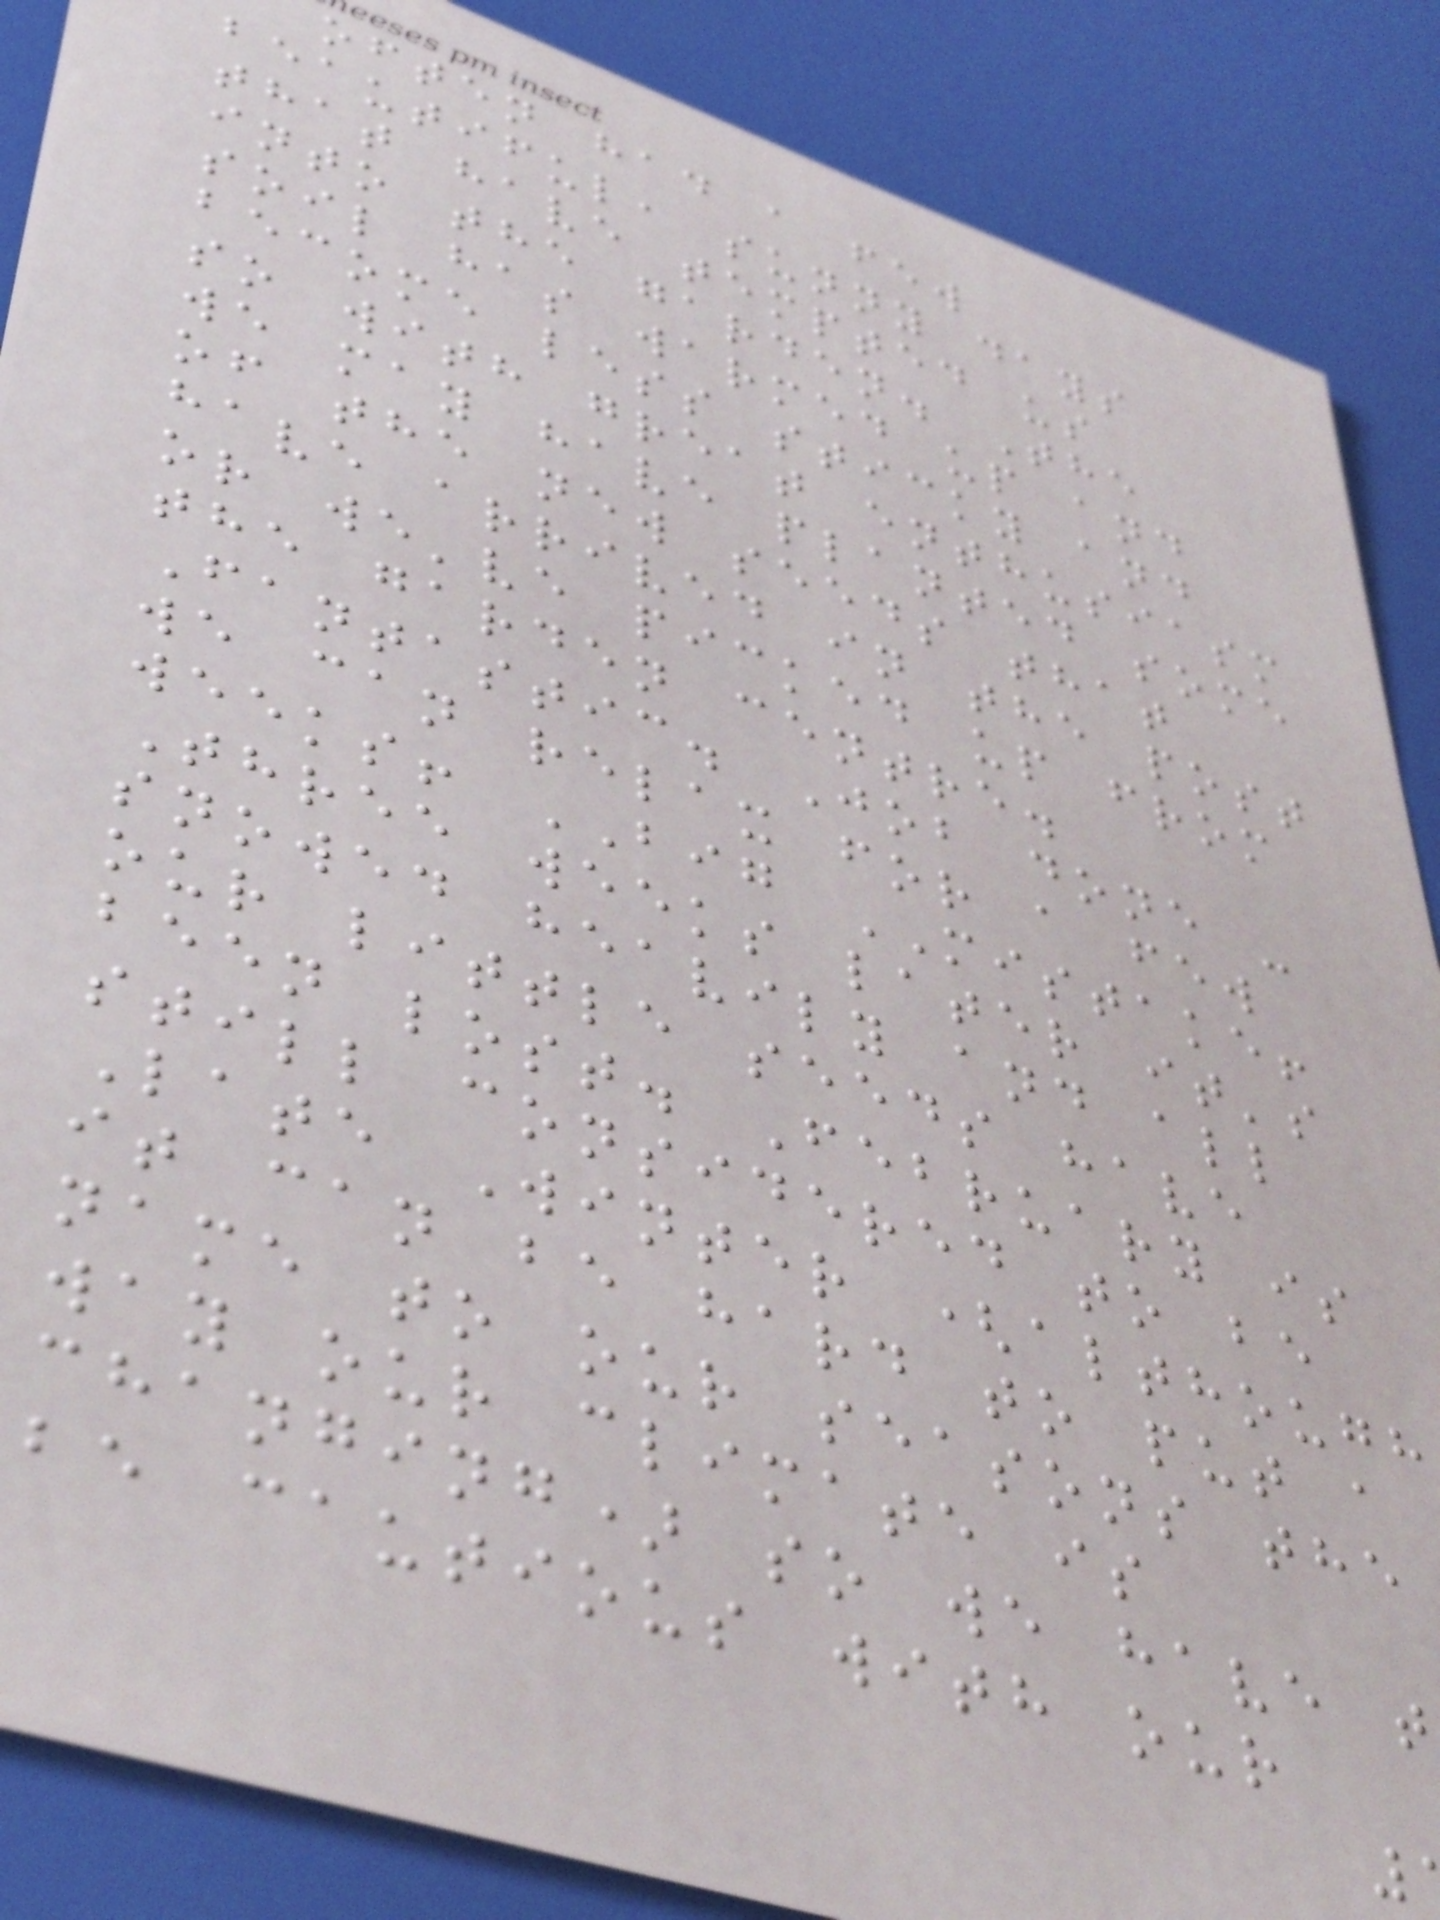often had a few
beautiful, sunny days
that have tempted us
into the garden. The
soil has warmed up and
become less sticky and
so with great enthusiasm
we may have planted some
of the new seeds that
have arrived in the post
or we've picked up from
the garden centre.
Fantastic. Job done -
we can relax for a few
weeks! BIG MISTAKE!
Three weeks later it's
snowed heavily and all
our little seeds have
been lost. February is
still considered to be
Late Winter (although
it can be hard to put a
name to our seasons the
way our climate is
changing) so we have t
be cautious with our
